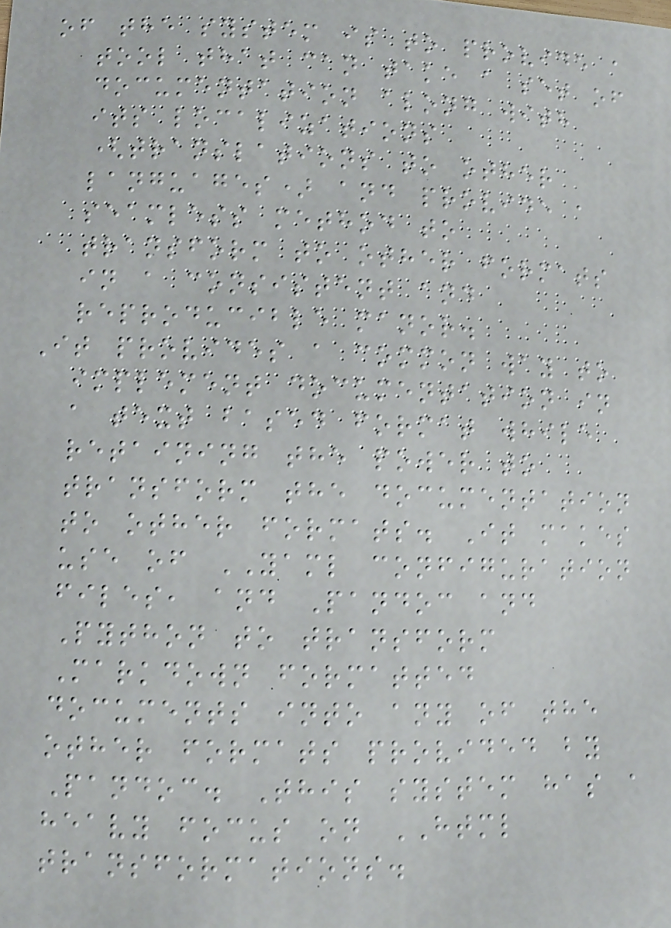of the system is to provide a
tool that can take a set of
documentation along with
its localizations
(translations to other
languages) and provide a
seamless method to
transform to other formats
in a consistent and
reproducible manor.
It provides a common way to
implement documentation in
a text based format while
retaining the power to
transform the documentation
to other formats. It makes
use of YAML configuration
files, and Pandoc and
Python to transform
Markdown formatted
documents into any of the
other formats provided by
Pandoc. This system has a
heavy focus on HTML
transformations.
